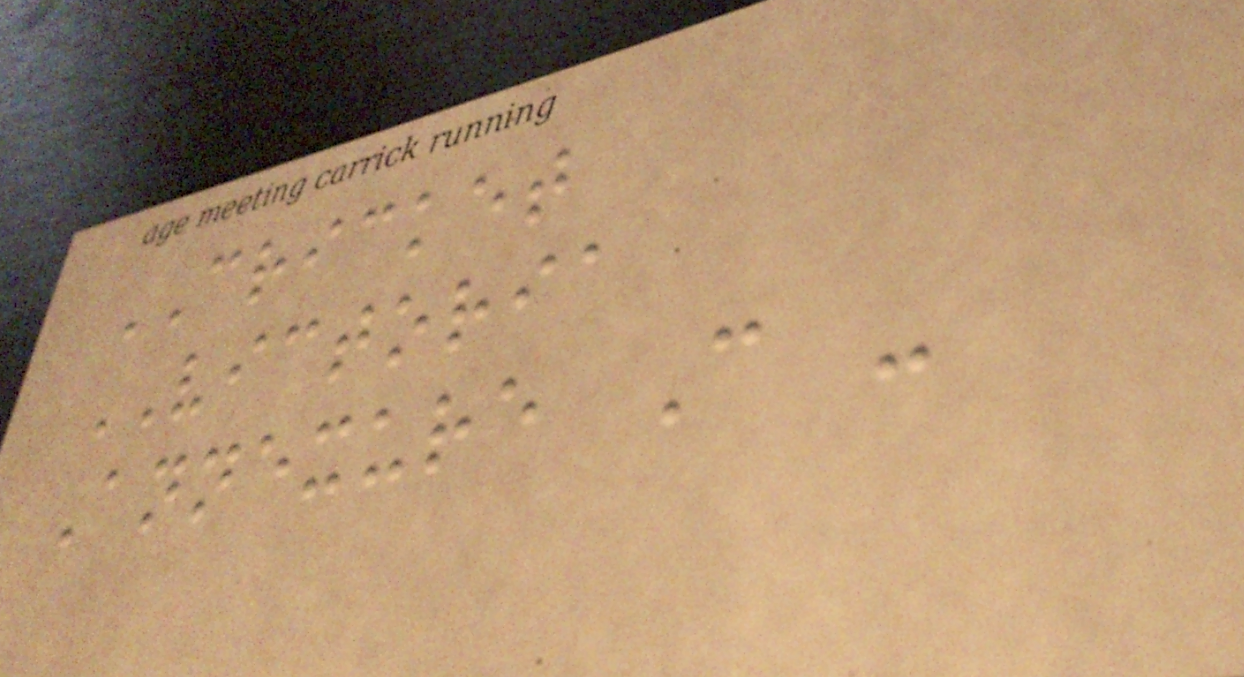CRICKET
VICTORIA
Annexure C -
